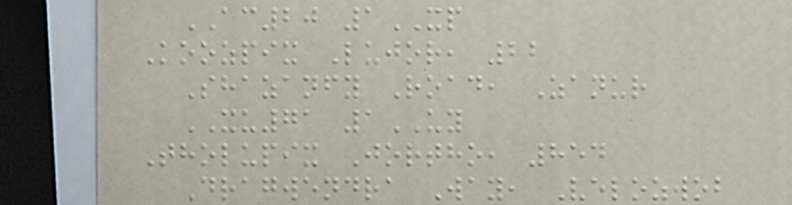AC20 1XP
Koozpix Lujor, 22
Shazanfy Road, Zanur
XU71 1UY
Tholupix Jortho, 854
Dragwendra Way, Velozwob
